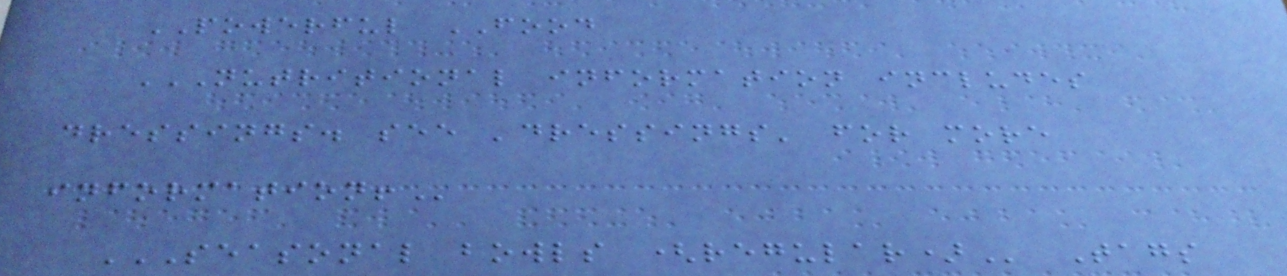POWERFUL FOOD
NUTRITIONAL INFORMATION INCLUDES
DRESSINGS. SEE 'DRESSINGS' FOR MORE
INFORMATION!
SEASONAL BOWLS (REGULAR) Tags
